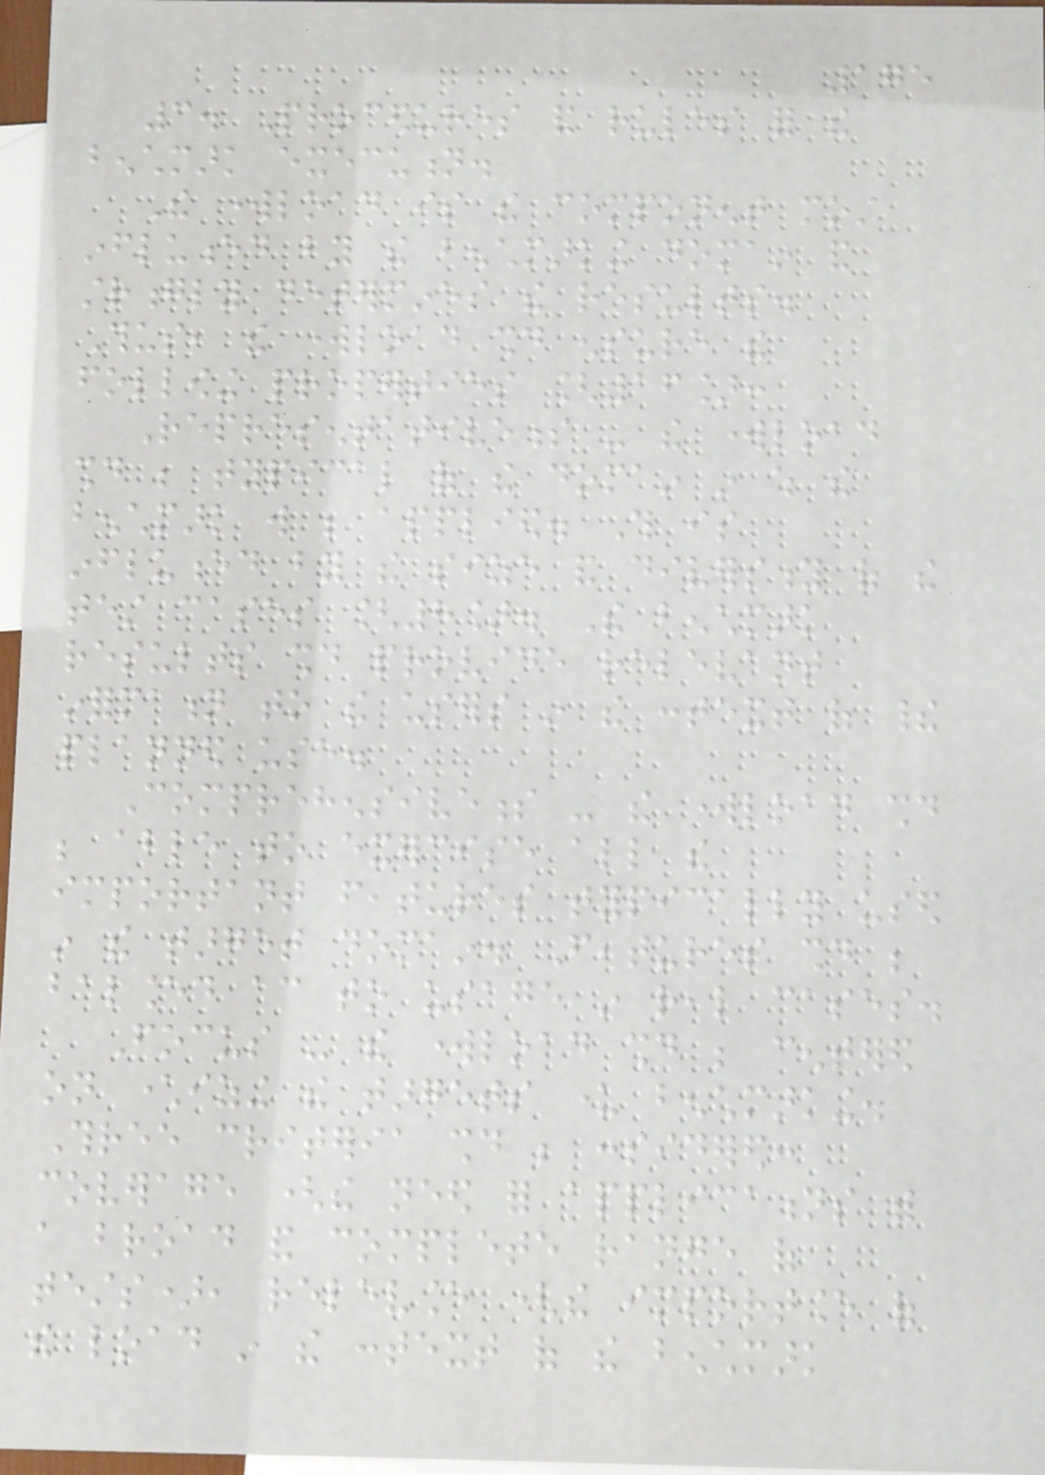175
3. Procedures and rules for the
benchmark execution.
The workload is the component most
influenced by the benchmarking domain and
strongly determines the results.
Thus, the workload should ensure the
following properties [16]:
Representativeness - the workload
should be typical of the domain in which the
benchmark will be applied. This is
influenced by the size and diversity of the
test cases [8]. The benchmark
results should provide relevant
information to the users in the context of their
planned use.
Comprehensiveness - the workload should
be able to exercise all the
important features typically used
in the target domain. Features should be
balanced according to usage in real cases.
Focus - the workload should be centered
on characterizing the targets under benchmarking.
Three criteria should be considered:
coverage (the need for applications with
a broad and complete range of
tests), relevance (the importance of
the load in the context of the benchmark
